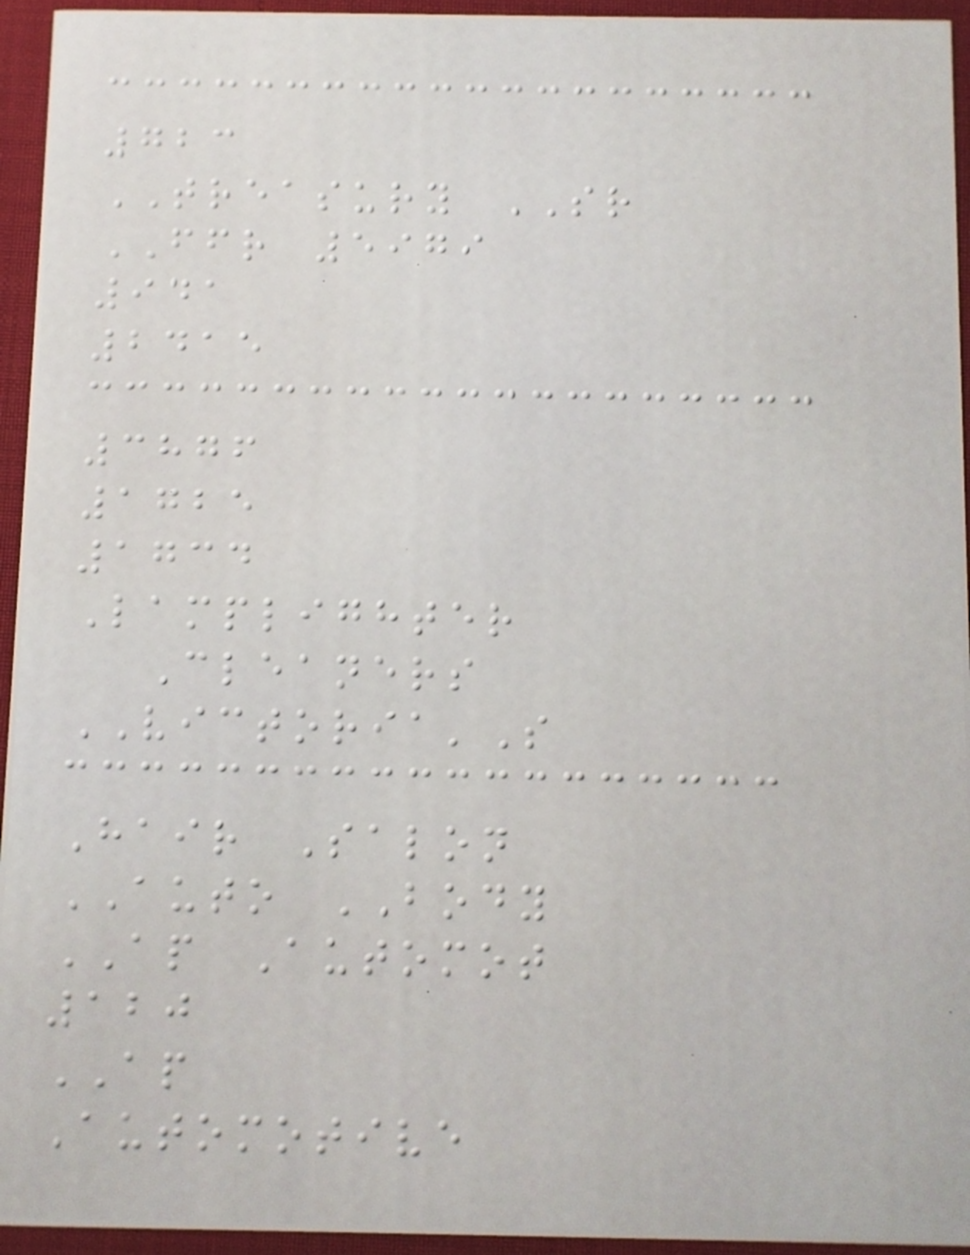723
TREASURY SR
FFR 5979
941
2415
3876
1725
1734
Lamplighter
Cleaners
VICTORIA'S
Hair Salon
AUTO BODY
AP Automot
120
AP
Automotive
